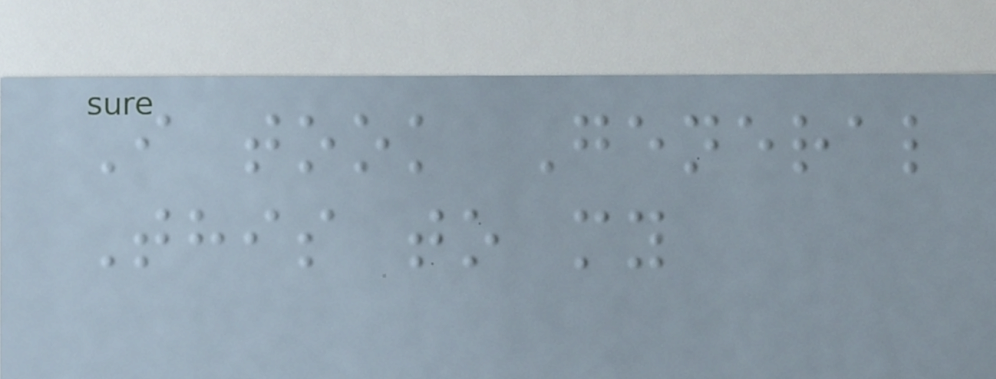I took General
This to my
